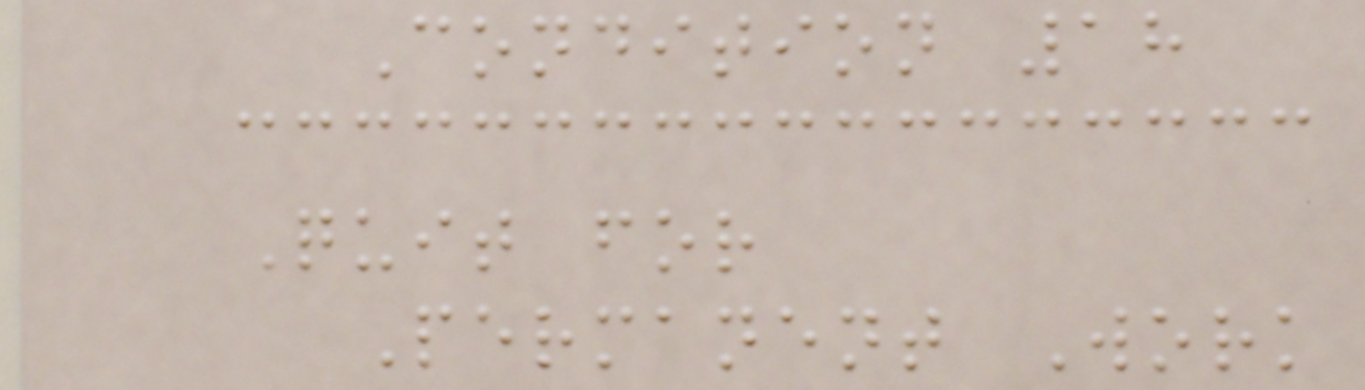Condition 18
Quit for
Permanent Work
